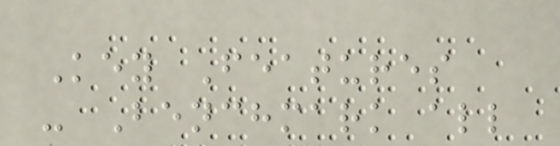Key Features
- Benchmark all
